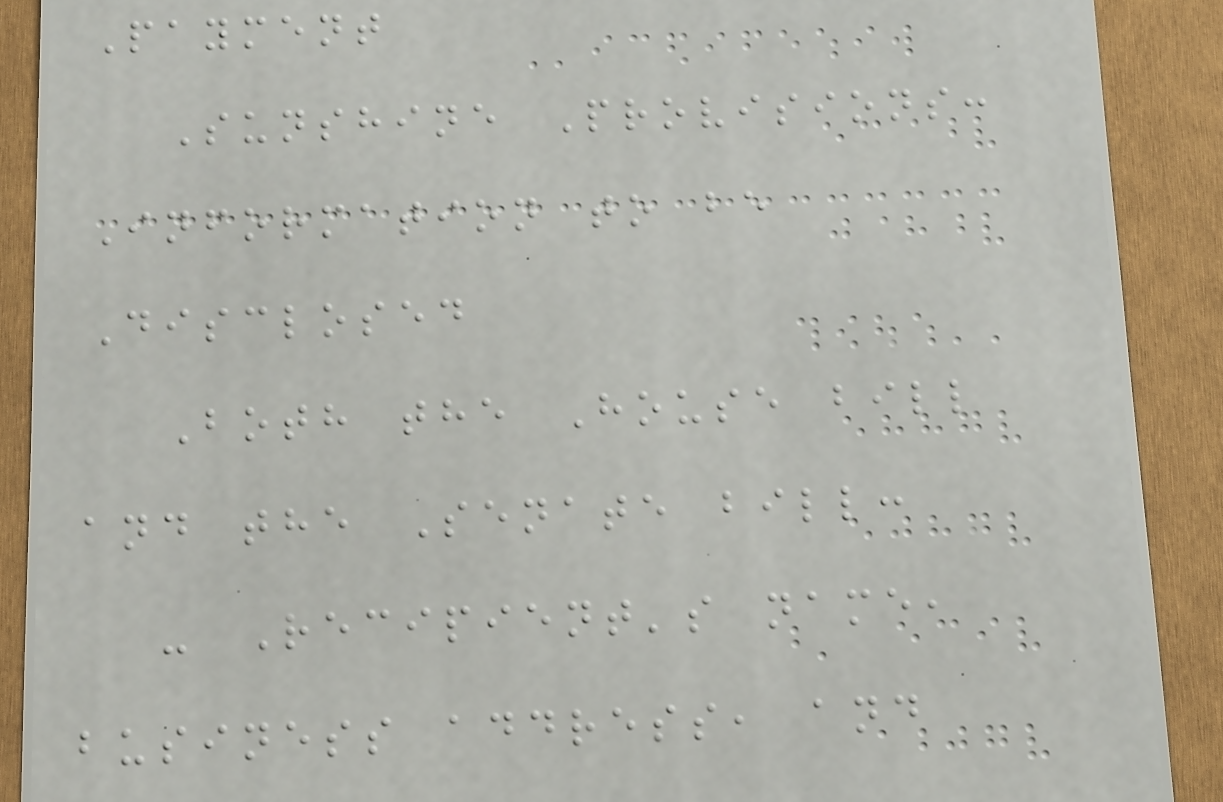Payment
Sunshine Provisions:
Information to be
Disclosed
Both the House bill
and the Senate bill:
- Recipient's name,
business address, and
